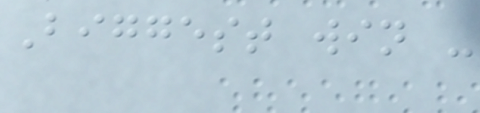Biggest win -
